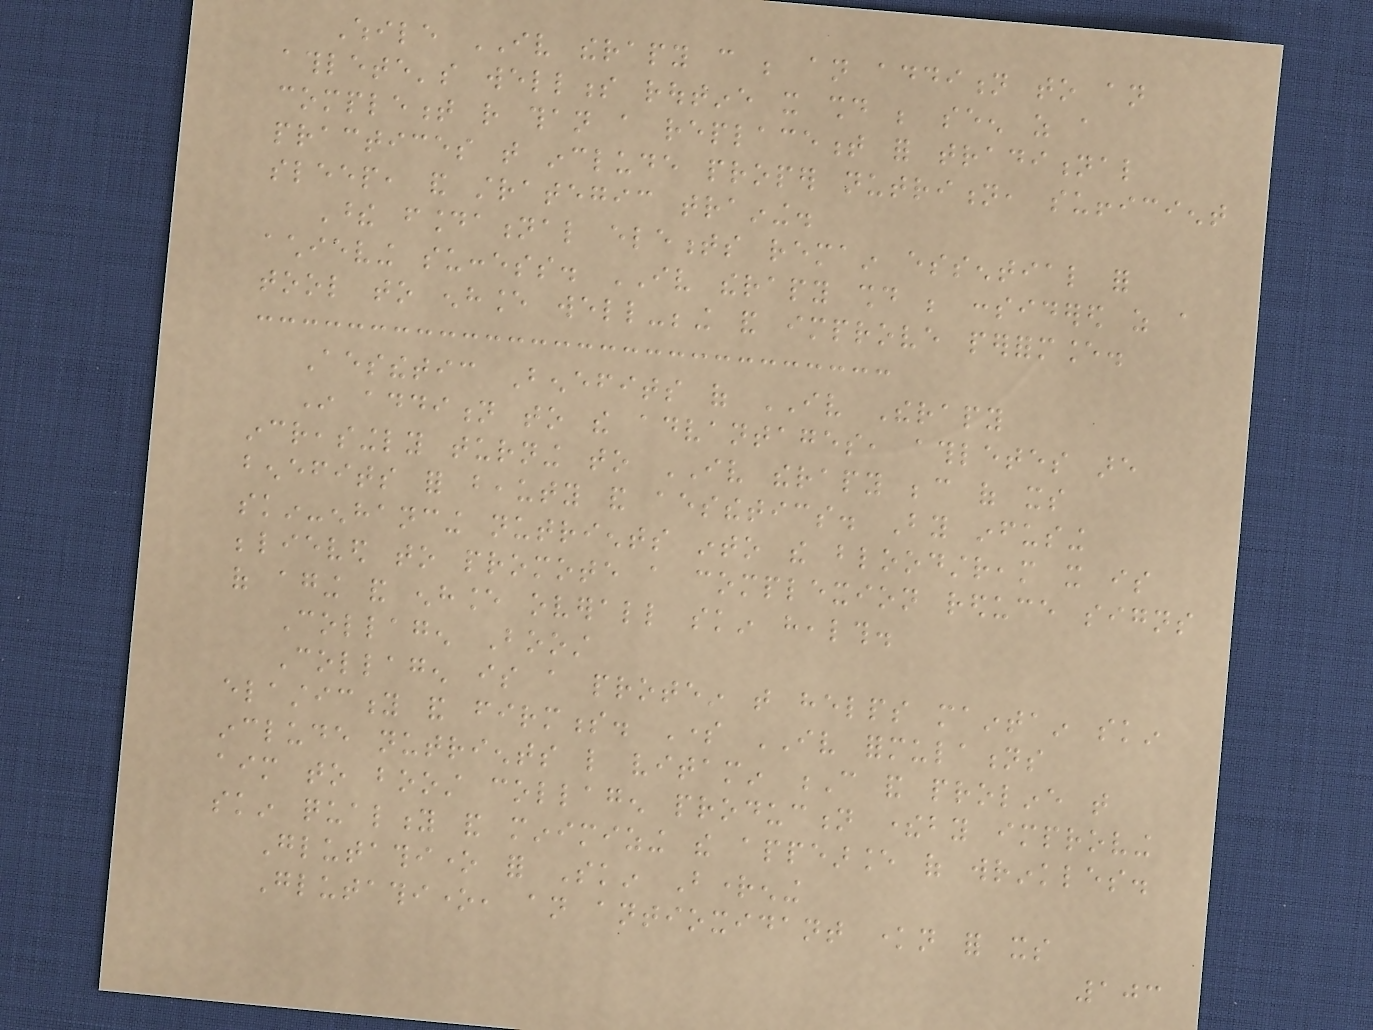While IV therapy can be an addition to an
athlete's wellness routine it should be seen as a
complement rather than a replacement for traditional
practices that include proper nutrition, sufficient
sleep, and strategic training.
These foundational elements remain essential for
achieving success. IV therapy should be considered as a
tool to enhance well-being and improve performance.
Aesthetic Benefits of IV Therapy
In addition to the advantages, athletes are
increasingly turning to IV therapy because of its
benefits for beauty and aesthetics. By infusing
skin-enhancing nutrients into the bloodstream it is
believed to promote a complexion reduce signs
of aging and enhance overall skin health.
Collagen Boost
Collagen is a protein that helps maintain skin
elasticity and firmness. Some IV formulations
include nutrients like vitamin C and proline that
aim to boost collagen production thereby improving
skin quality and minimizing the appearance of wrinkles.
Glutathione for Skin Brightening
Glutathione, an antioxidant known for its
103
